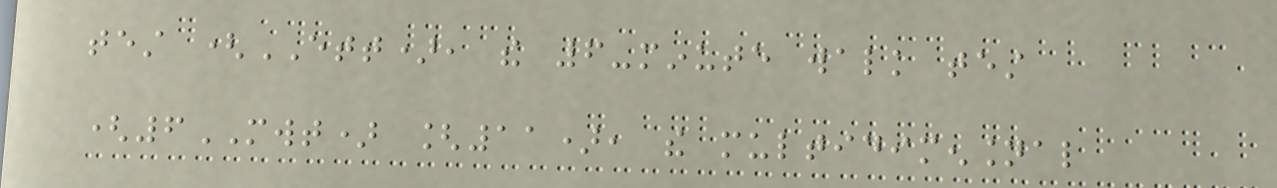test (ETT), the 6-minute walk test
(6MWT) [11), the multidimensional
